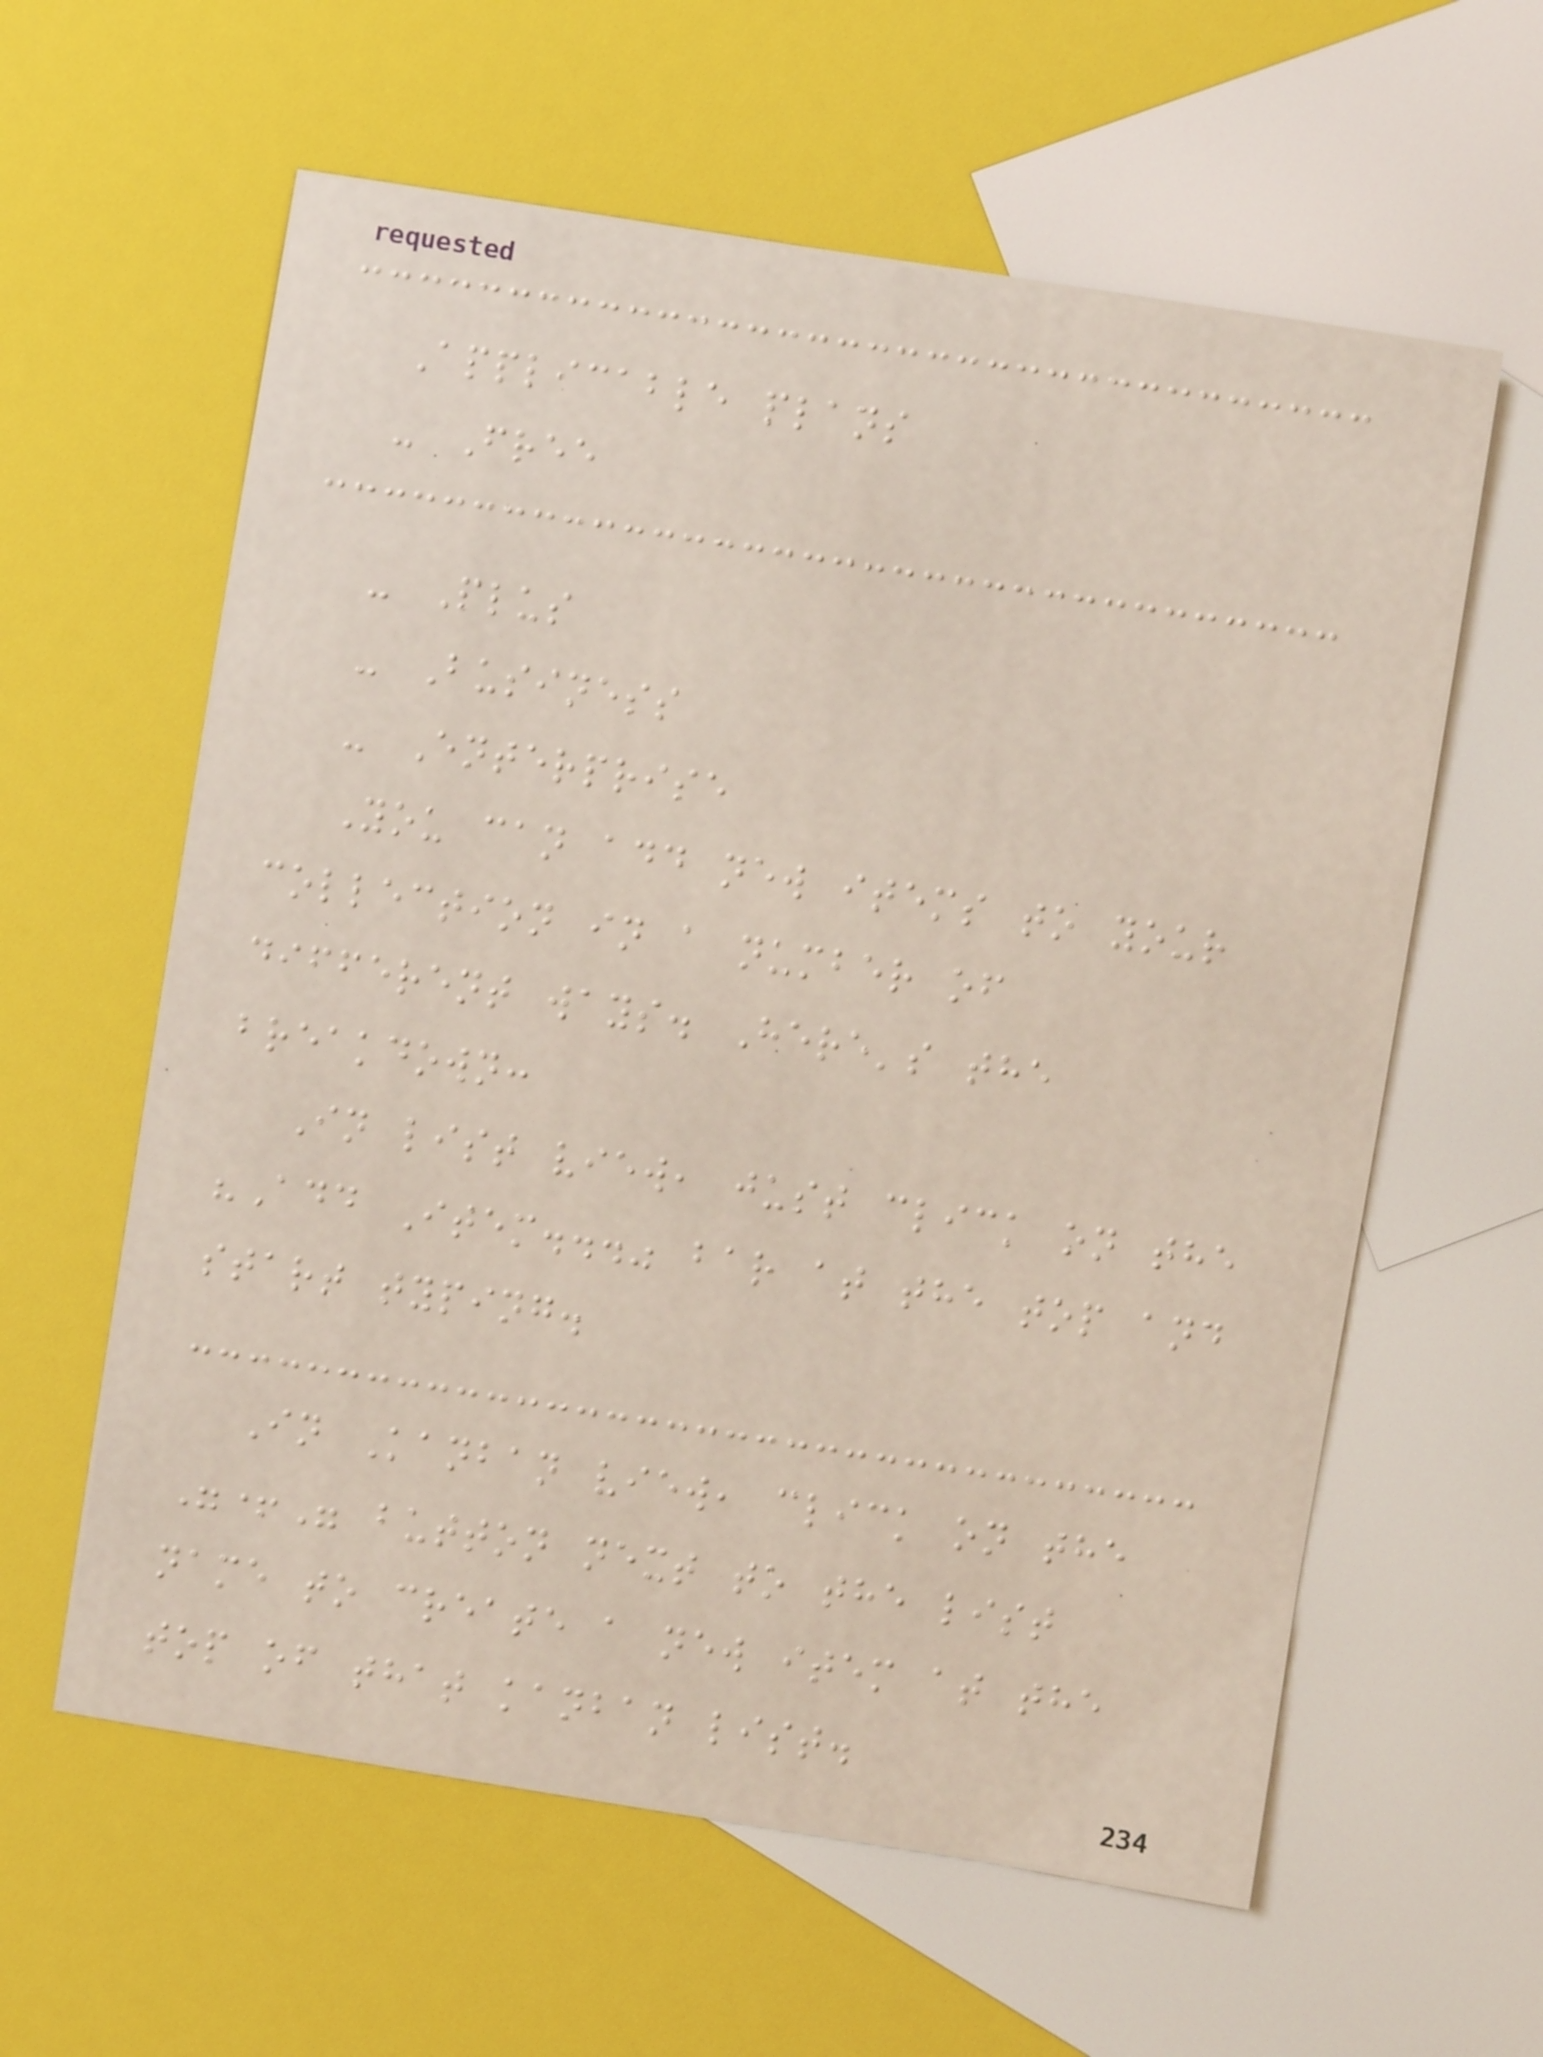Applicable plans
- Free
- Plus
- Business
- Enterprise
You can add new items to your
collection in a number of
different ways. Here's the
breakdown:
In list view, just click on the
"Add Item..." bar at the top and
start typing.
In Kanban view, click on the
"+" button next to the list
name to create a new item at the
top of that kanban list.
